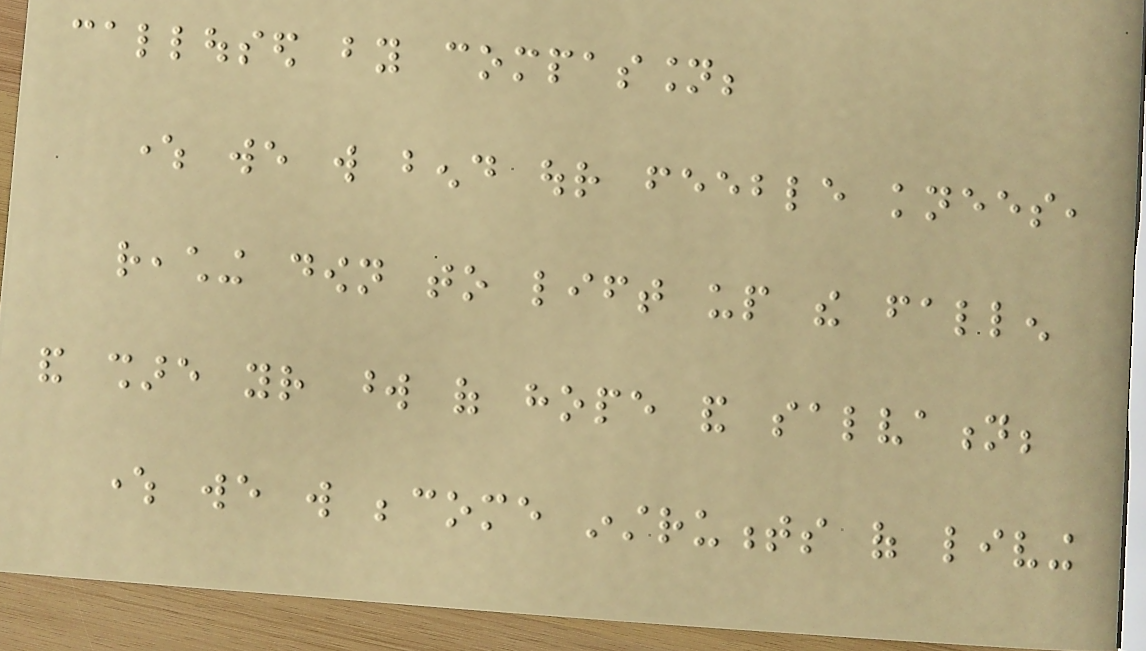calloused by compassion;
where we will bend our feeble knees,
reaching down to lift up the fallen
and share your word of hope and salvation;
where we will become instruments of living
